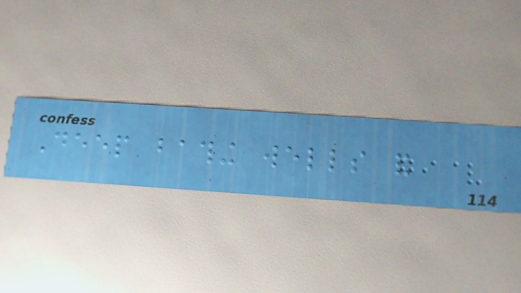Deep bathing wells and
